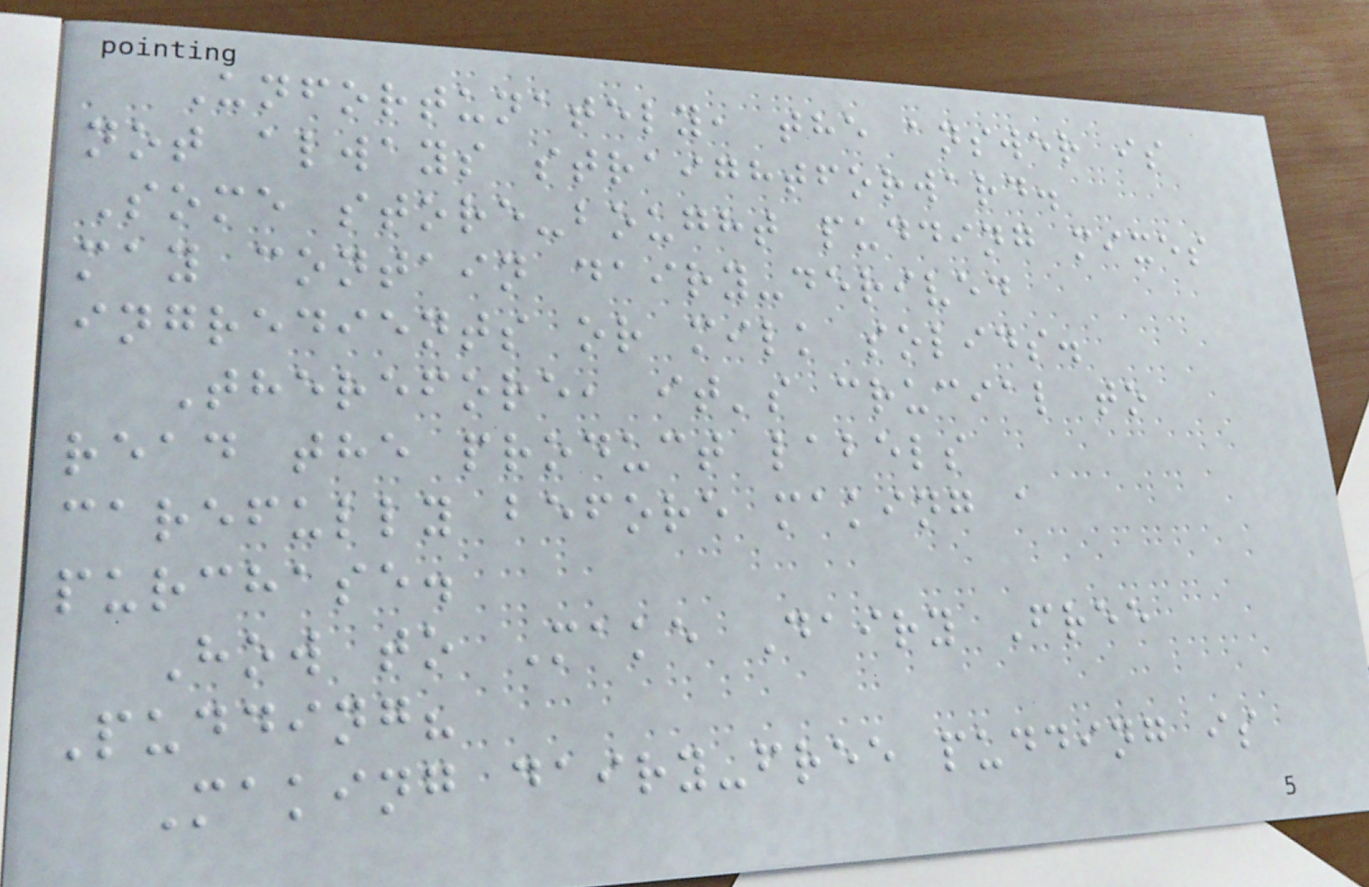Unfortunately, the answer is
not always straightforward.
Some store-bought pudding mixes
may contain dairy-derived
ingredients or milk solids.
Therefore, it's crucial to
read the product labels
carefully before making a
purchase.
How to Make Dairy Free
Pudding?
Making dairy-free pudding is
